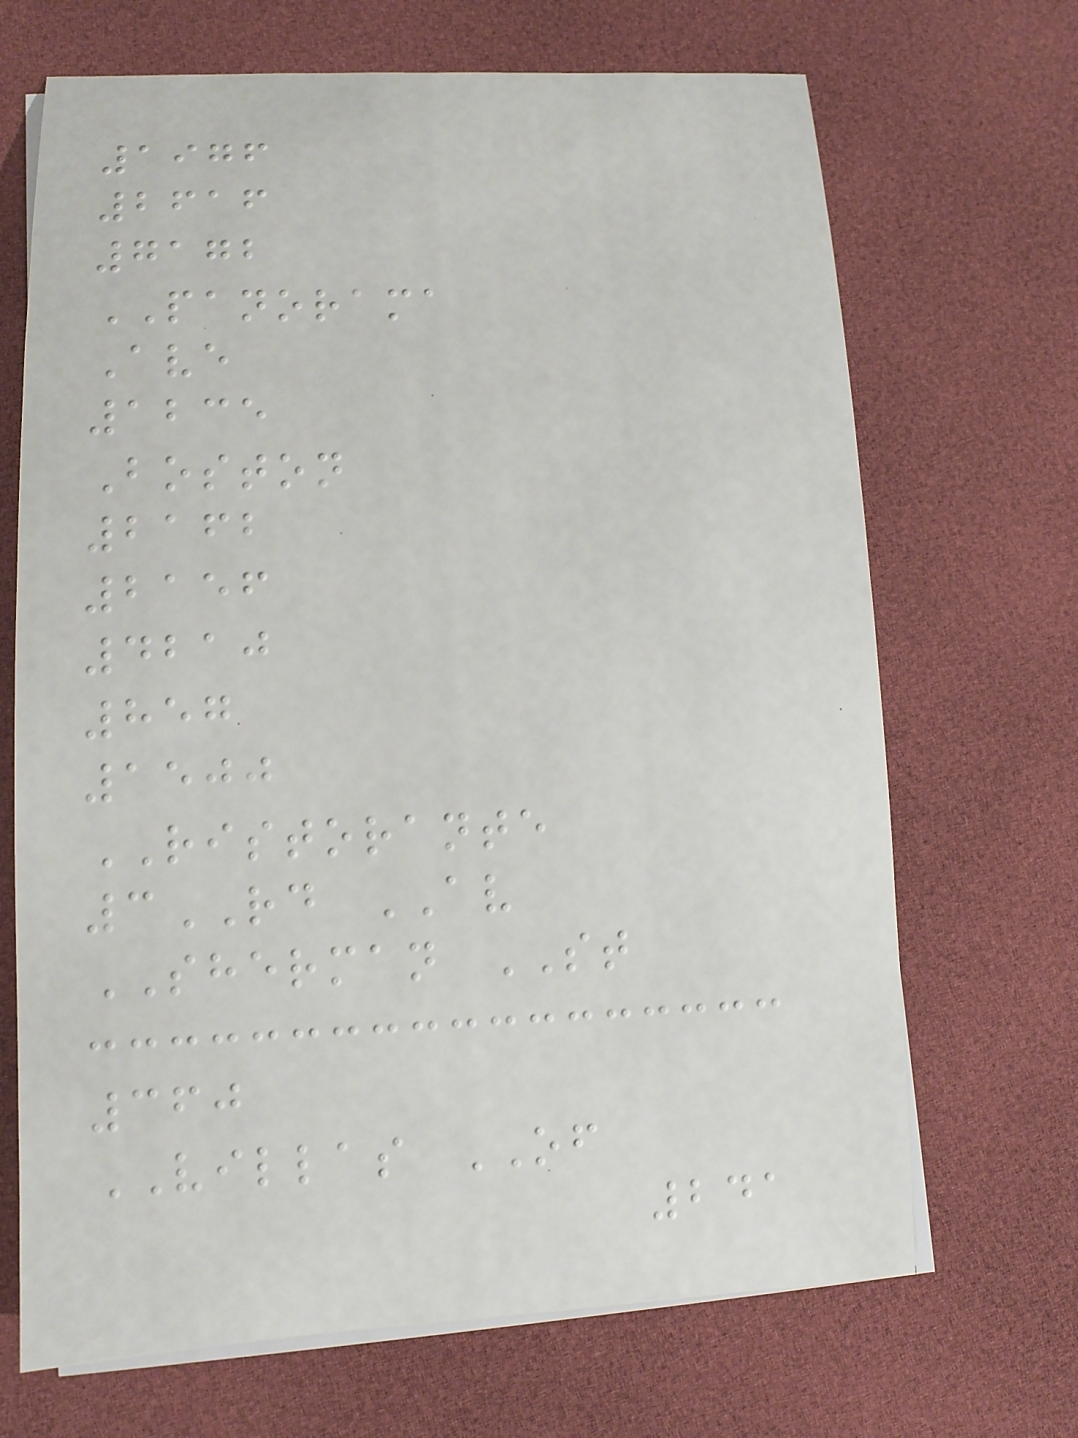1976
2616
7172
PANORAMA
Ave
1235
Boston
2162
2156
4210
857
1500
RISTORANTE
3RD AV
SHERMAN ST
360
VILLAS OF
241
